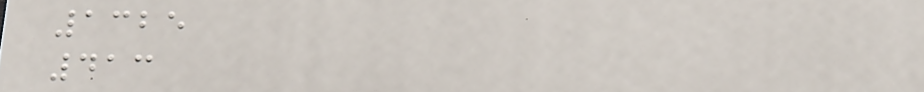1325
413
